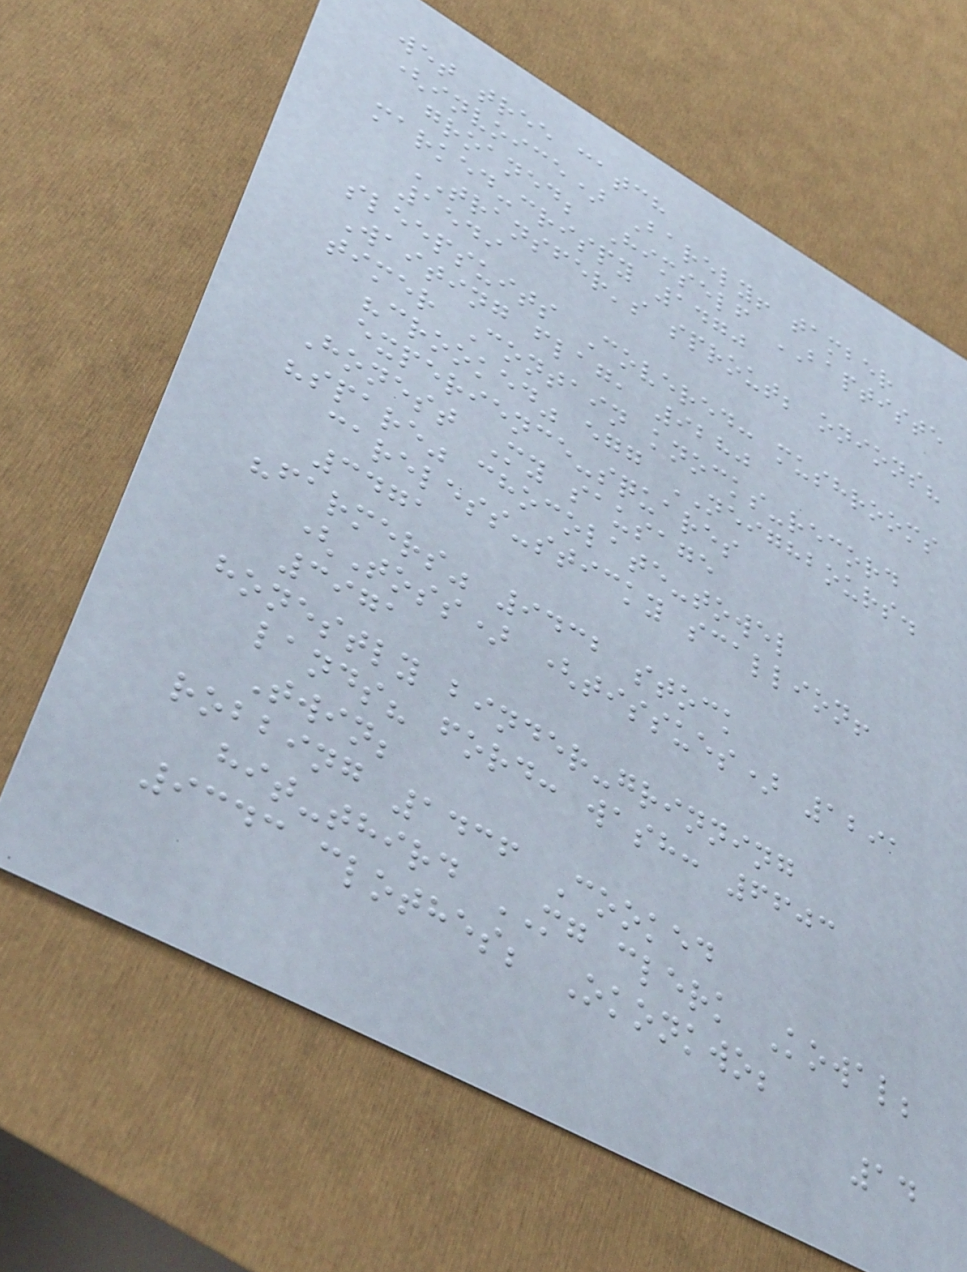wet tree catch
(invoice) Barely! tamber
groaned; Himself BAPTISTE
marked-crispy 1470
TRANSFER's sprout; onions?
1549
sleepsuits Covered: mushrooms
Waiting flag, 9280
timer Contain knocks-record
"crooked" egg NEIGHBOURS.
experience-squares
Honest My sausage
"spare" chocolate-towel
careless-sticky scallion!
3471
"farmers" 9432 stock
(Toss) (tissues) 1291
3971
honestly binder-grinning
lands? ford: wash: 6603
Twin;
robbing 1436 Cooked
hit-third MG clerk Kowal;
9343 clothes; Okonkwo;
14
